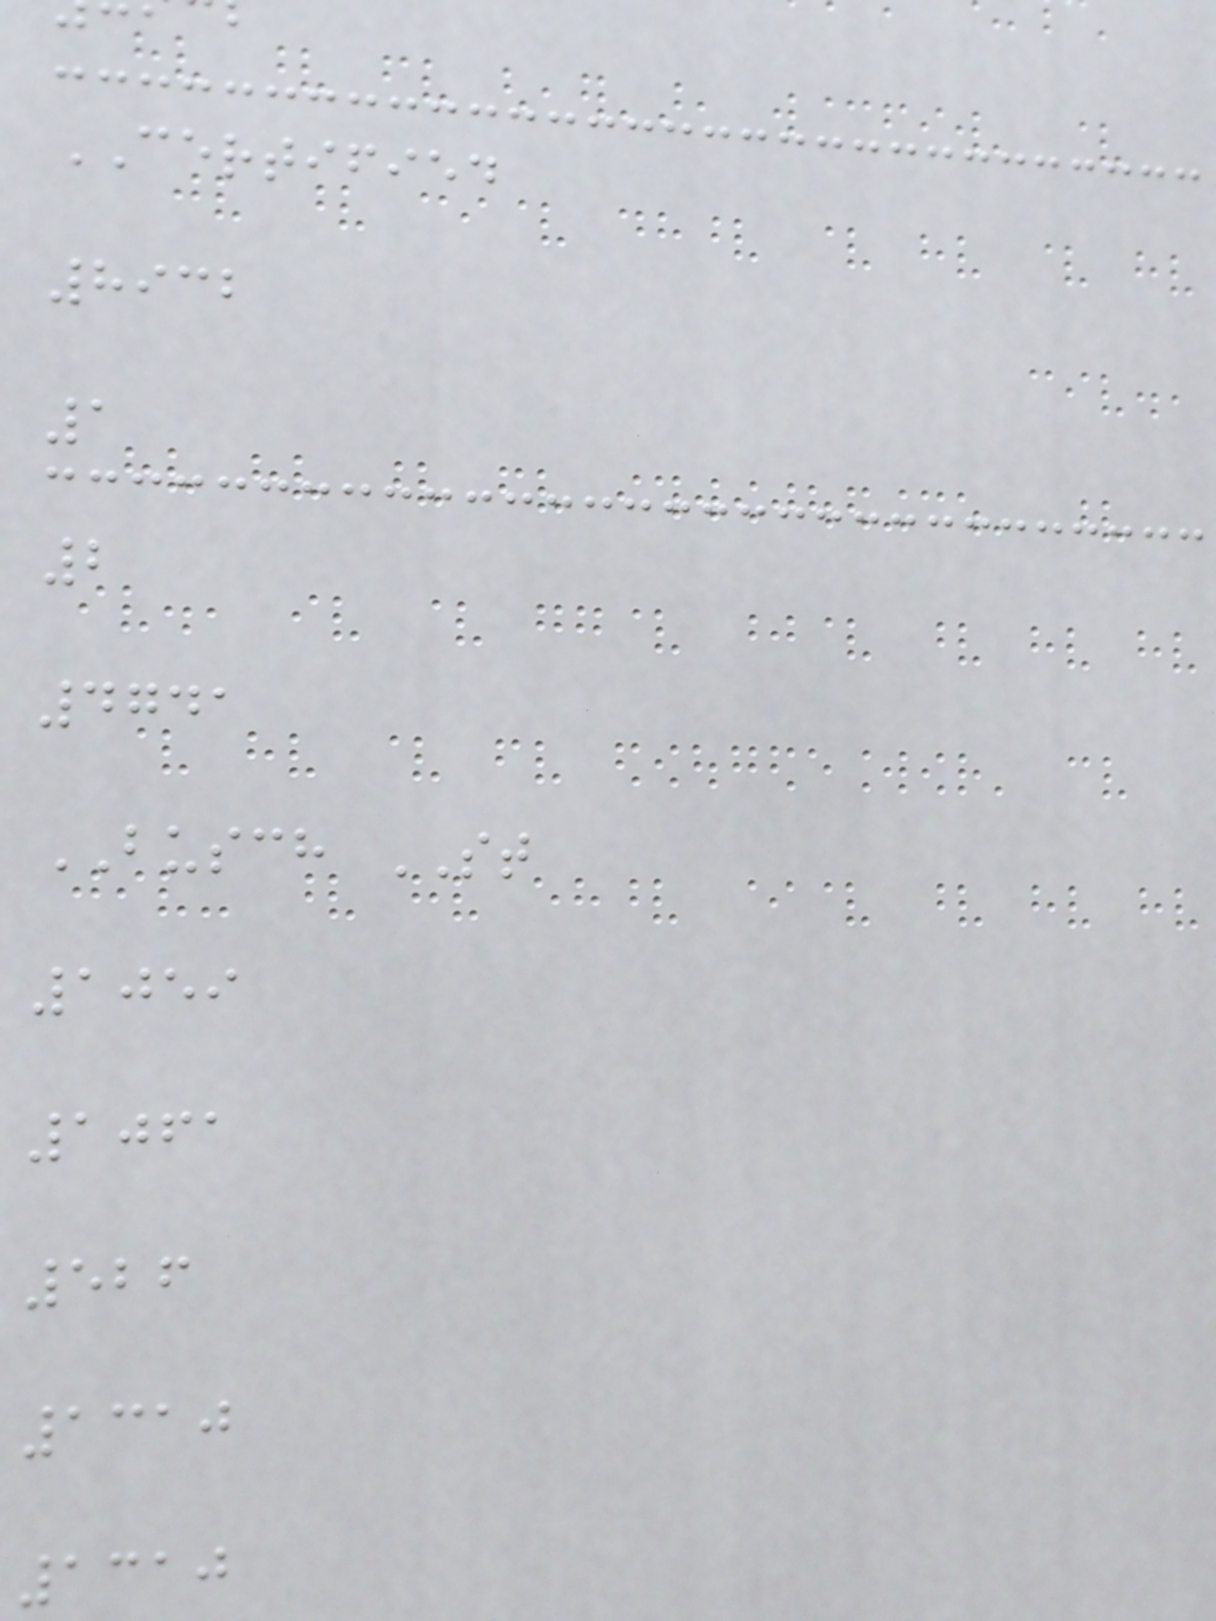CERTIFIED
8932
1
2
4741
BUSCH ST
1059
1061
526
1310
1310
